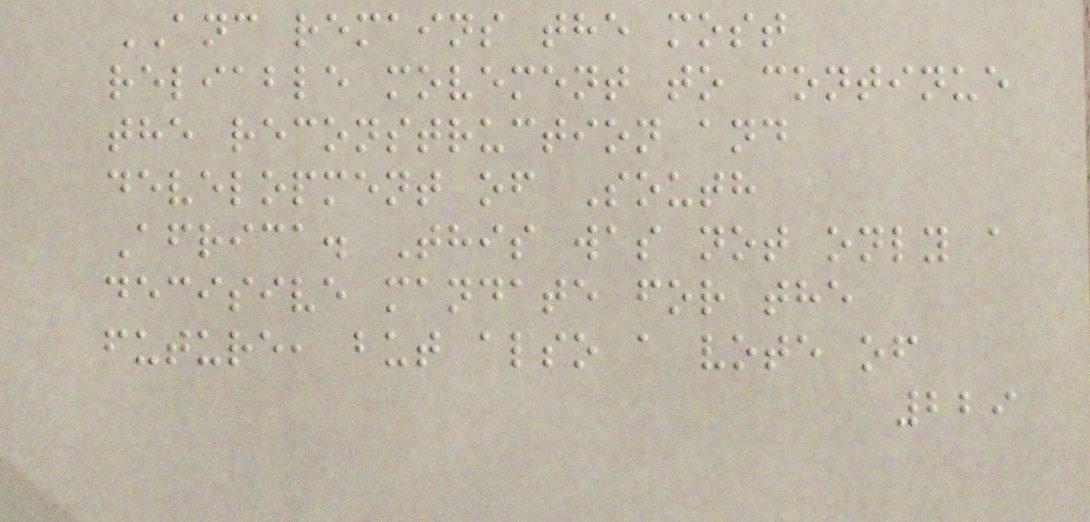ANC remains the most
reliable movement to continue
the reconstruction and
development of South
Africa. This was not only a
decisive mandate for the
future, but also a vote of
229
